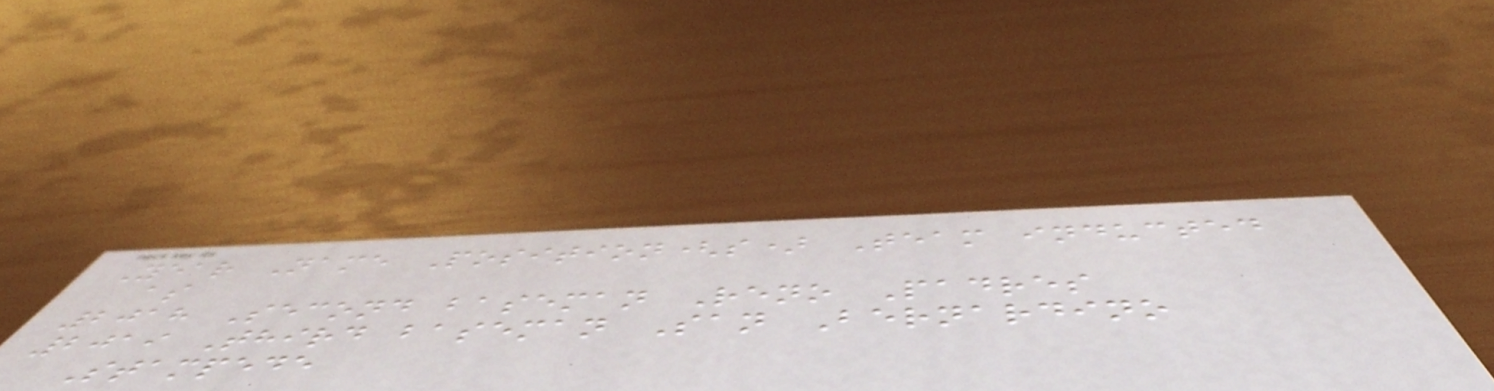Year Name Position(s) Team inducted
as
2018 Second baseman Reno Padres
2019 Third baseman San Bernardino
Stampede
